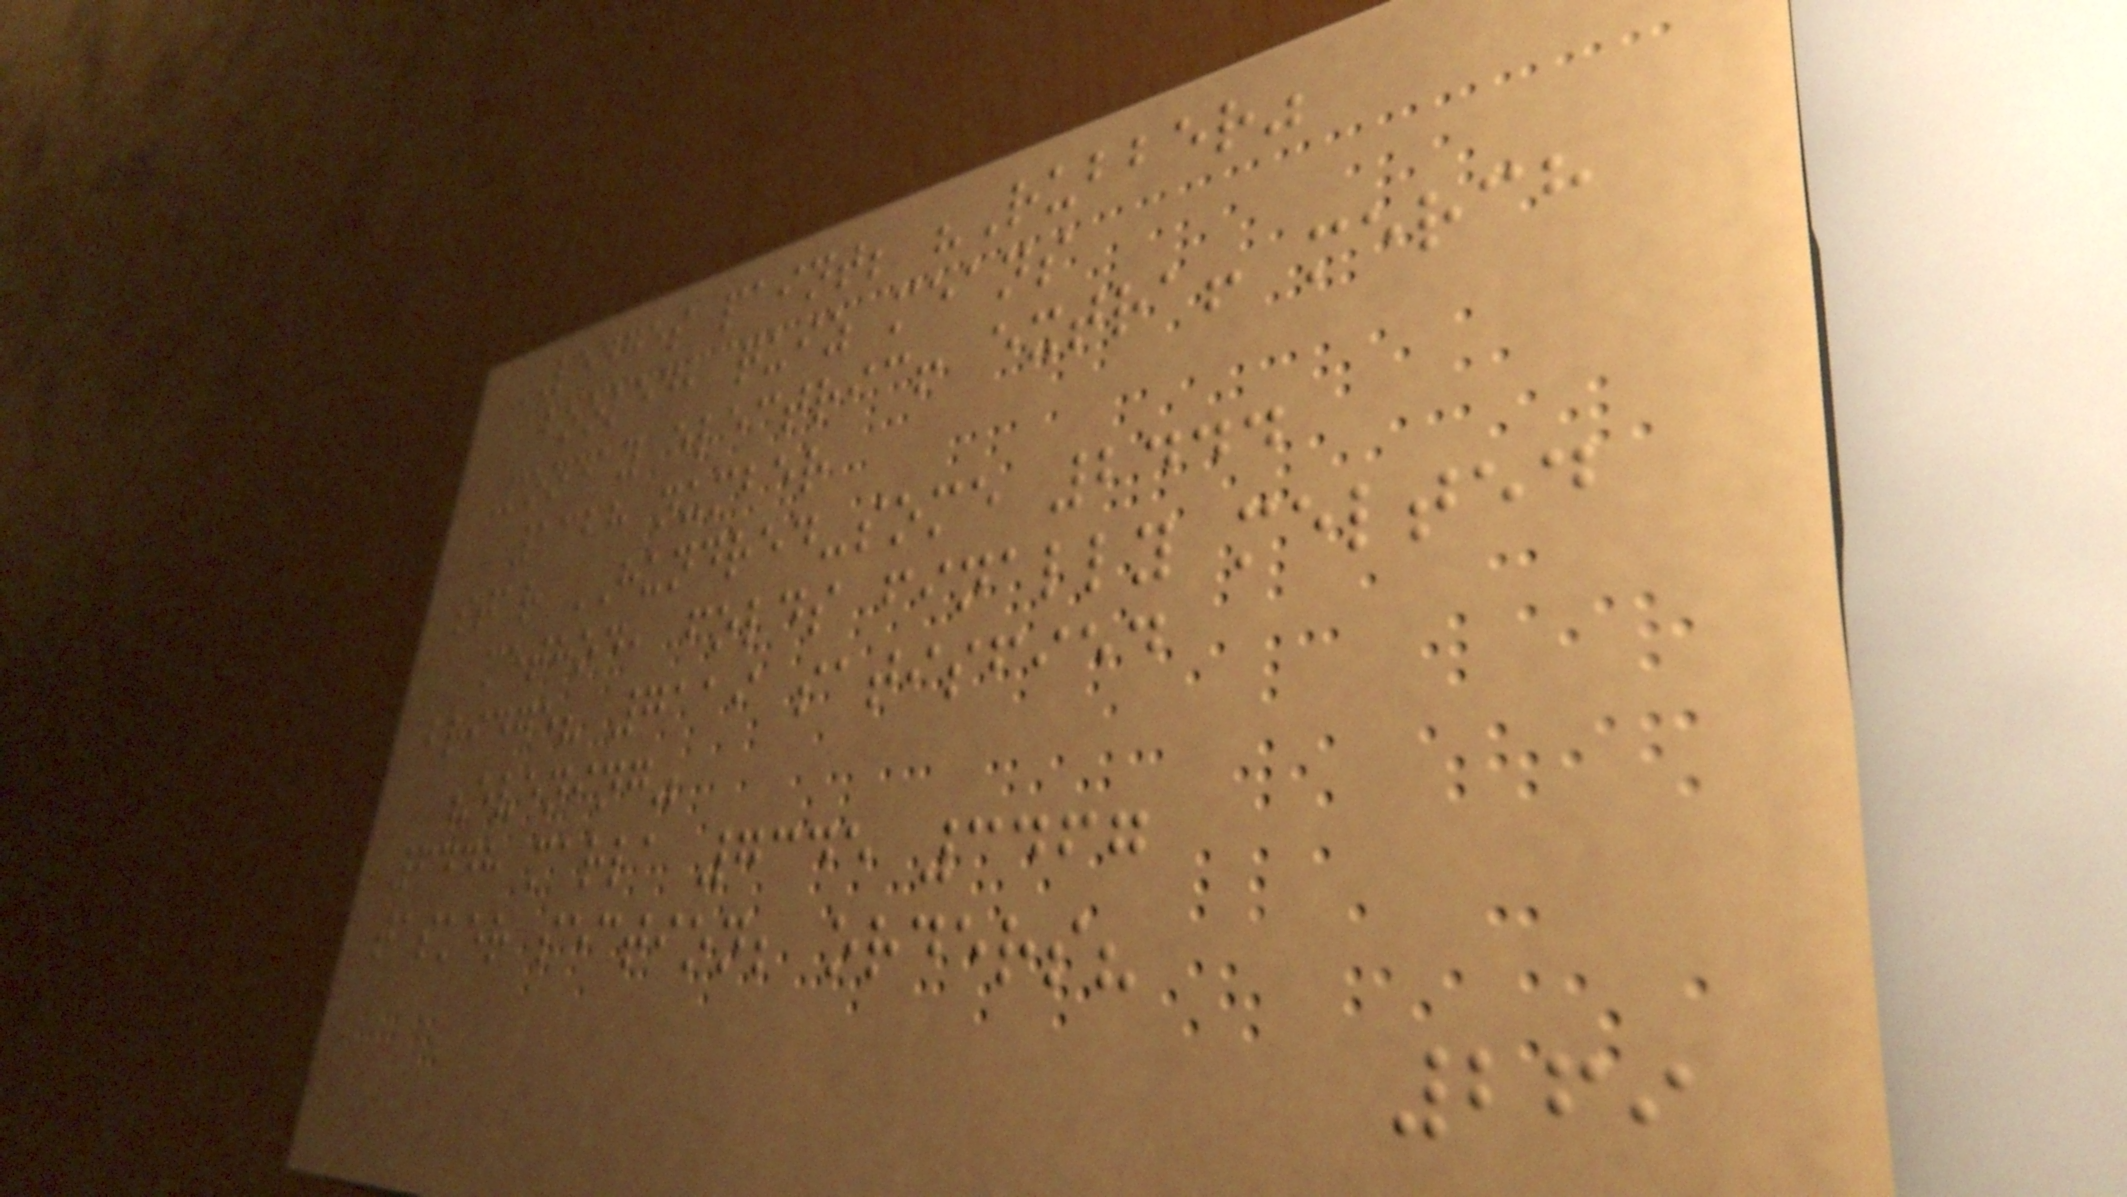LEDGES paint; "Rubber"
booked, quiz means
Monday electric! extra! merch
1328 number
star HUNDRED-some 2444
method, folds finally melted
bridge? 7119 satisfied
"evening"
6448 marla 7345 3467
tasker section; orders?
269
